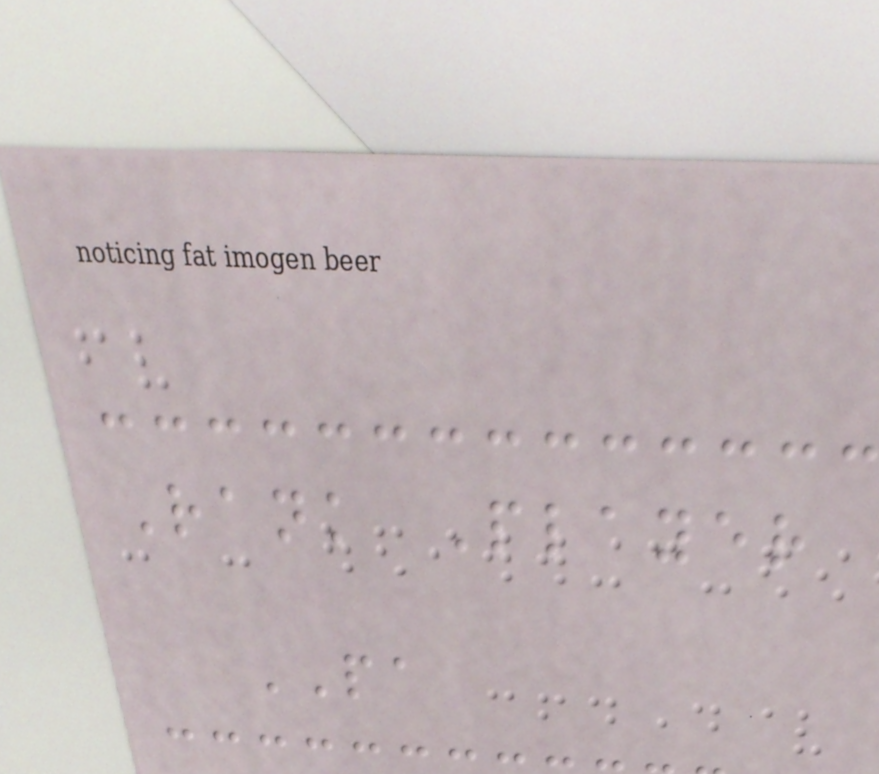Rank Player
PA
